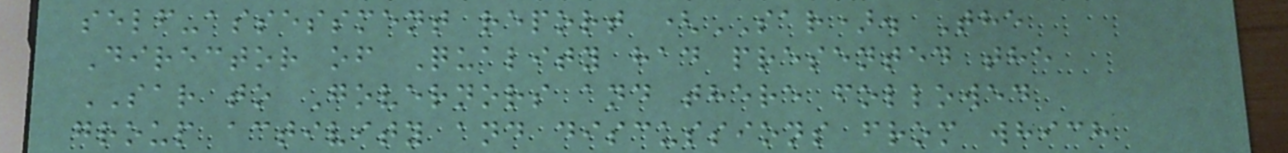self-assessment report (SAR). The
Director of Quality had presented the
SAR to Governors and there followed
group activity and discussions from which
